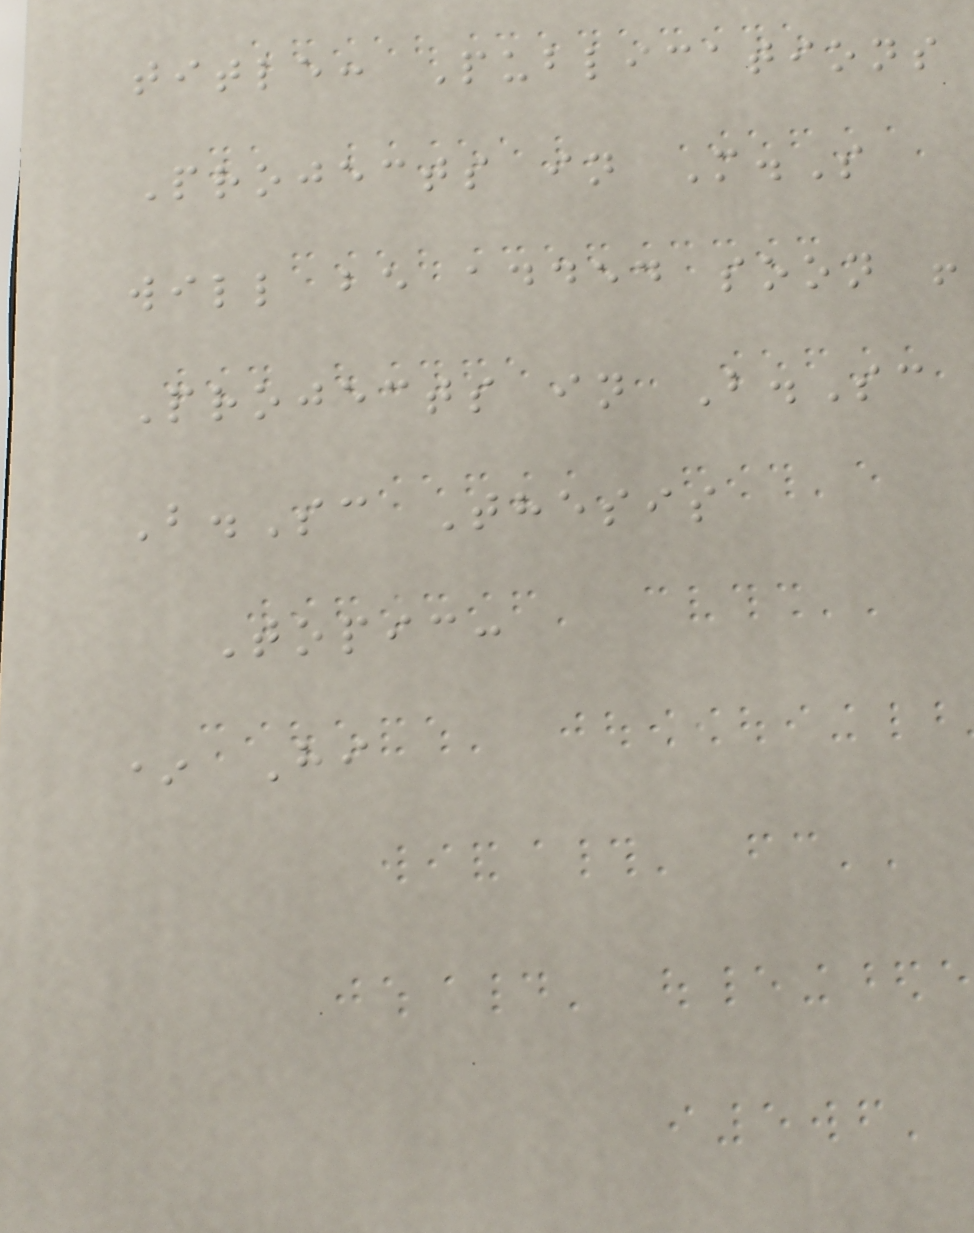title: Publications
Projects in M.S
will be added soon !
Projects in B.Sc
B.Sc Thesis
Topic:
* Hi
